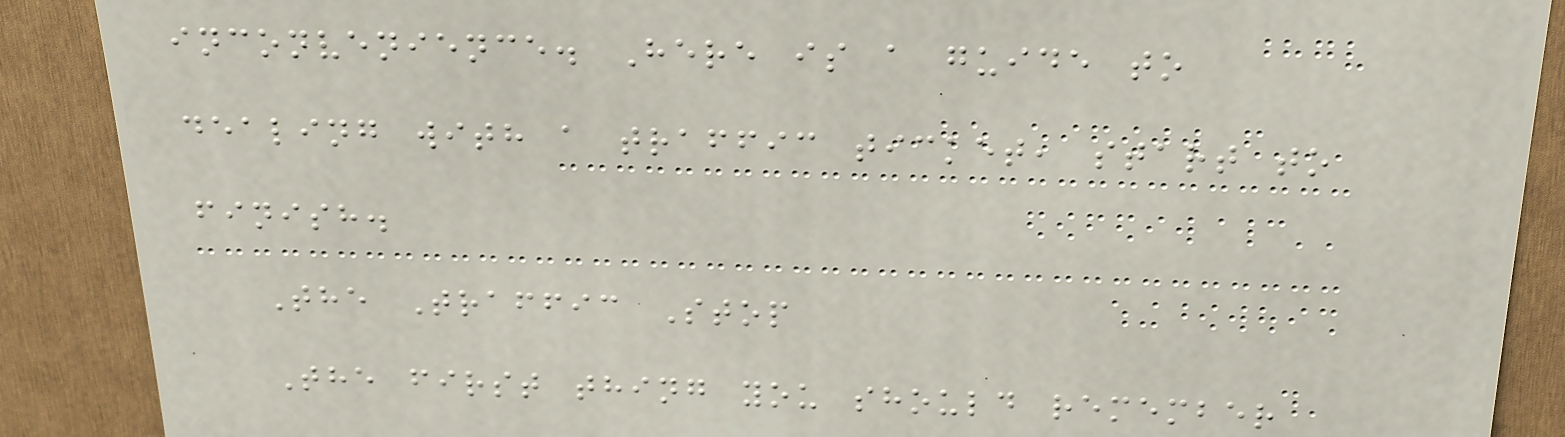inconvenience. Here is a guide to
dealing with a traffic ticket, start to
finish.
The Traffic Stop
The first thing you should remember
